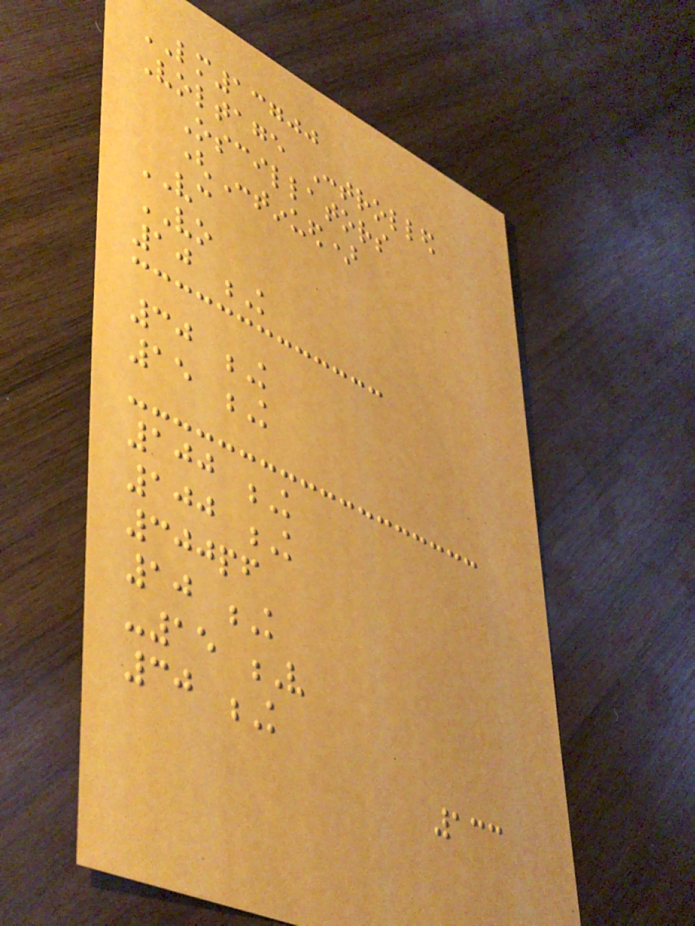LM13700
Voltage Controlled
Oscillators
(Continued)
VC
VO
10 K
30 K
15 K
100 K
100 K
300pf
10 K
-15 V
30 K
133
